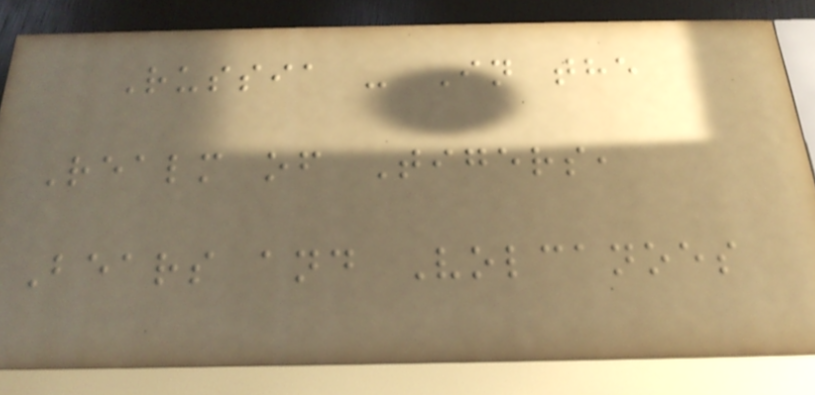Russia - In the
Realm of Tigers,
Bears and Volcanoes
